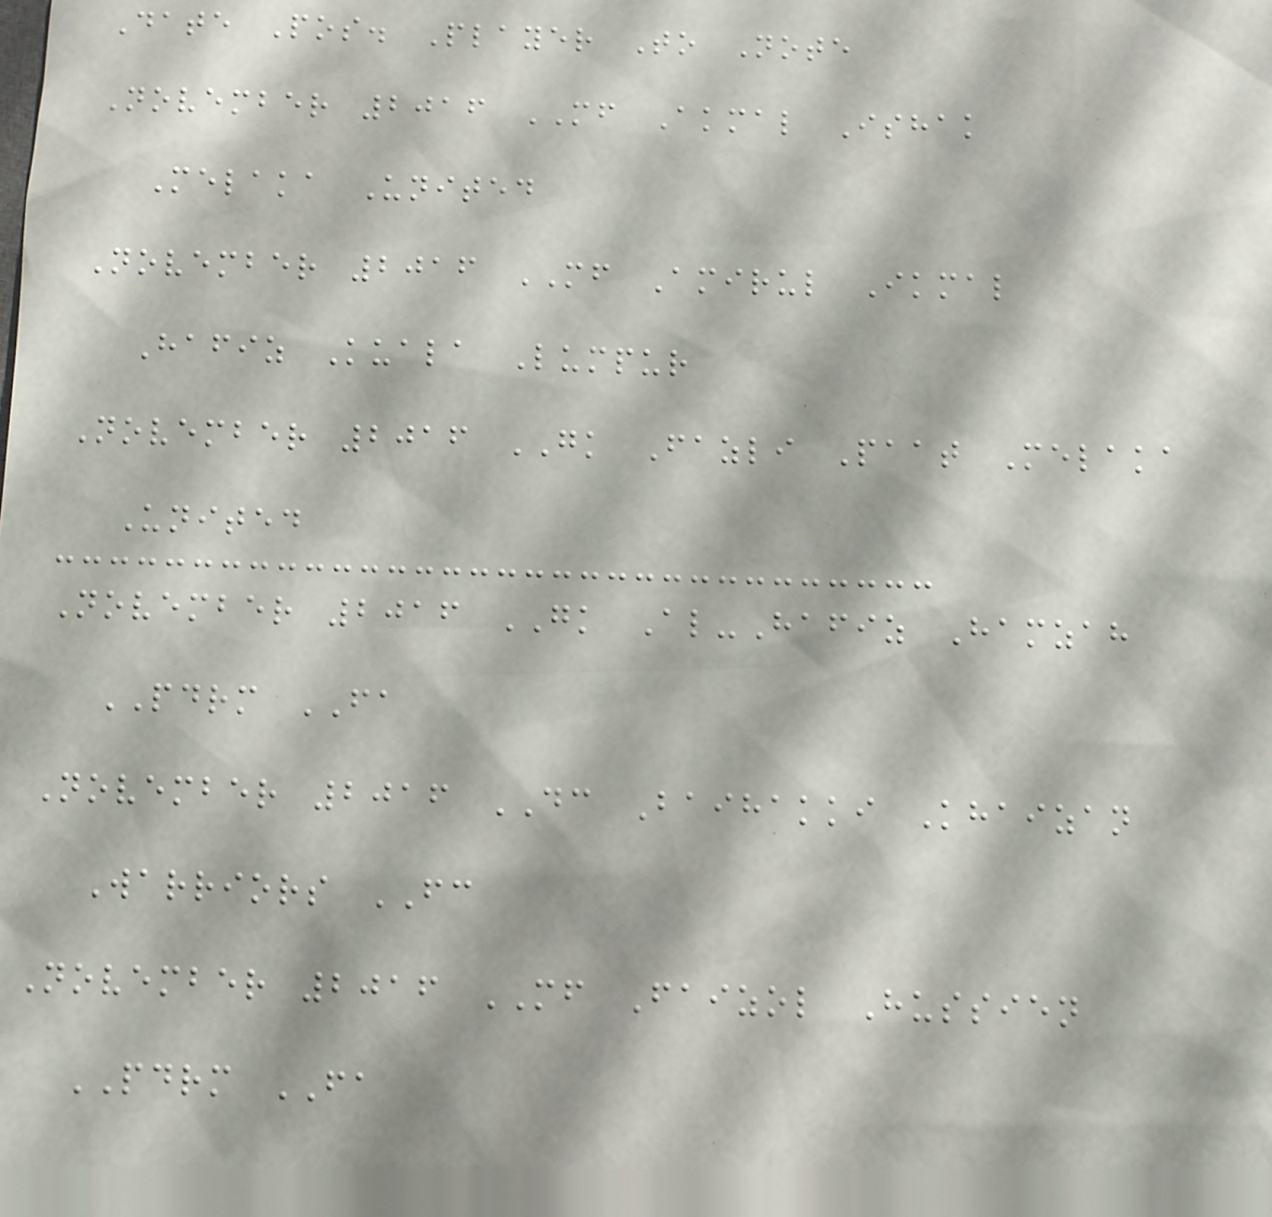Date Pos. Player To Note
November 2016 MF Akmal Ishak
Melaka United
November 2016 MF Amirul Ikmal
Hafiz Kuala Lumpur
November 2016 GK Fazli Paat Melaka
United
November 2016 GK Al-Hafiz Hamzah
PDRM FA
November 2016 DC Baihakki Khaizan
Warriors FC
November 2016 MF Faizol Hussien
PDRM FA
